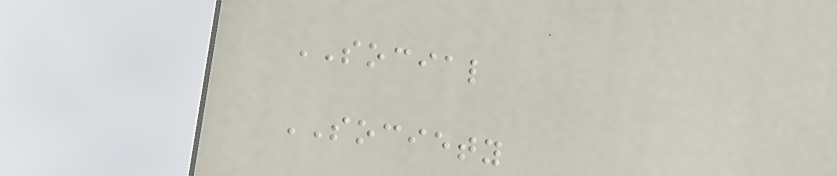SOCIAL
SOCIETY
